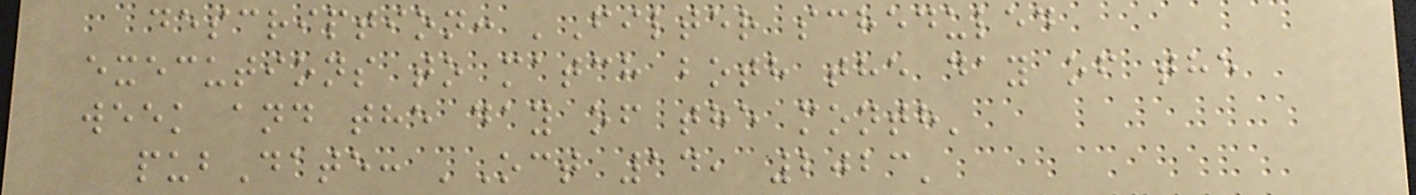description: 'Filter scheduled
executions to match both the day of the
week and the day of the month'
pubDate: 'Oct 14, 2023'
